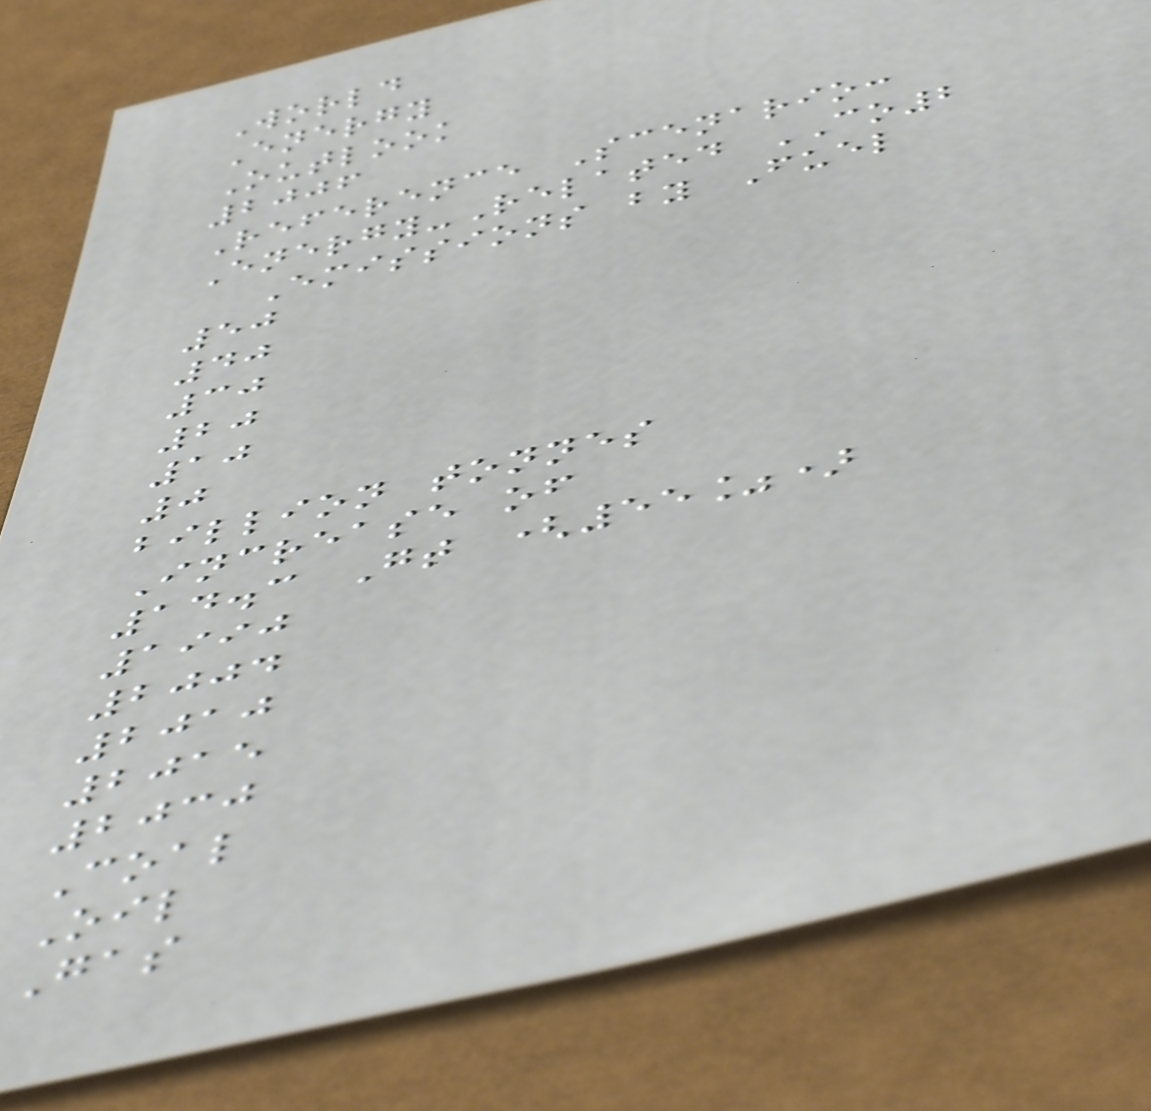World
Energy
Outlook
2006
Reference Scenario:
Energy-Related CO2
Emissions by Fuel
50
40
30
20
10
0
billion tonnes
Increase of
14.3 Gt (55%)
1990
2004
2010
2015
2030
Coal
Oil
Gas
